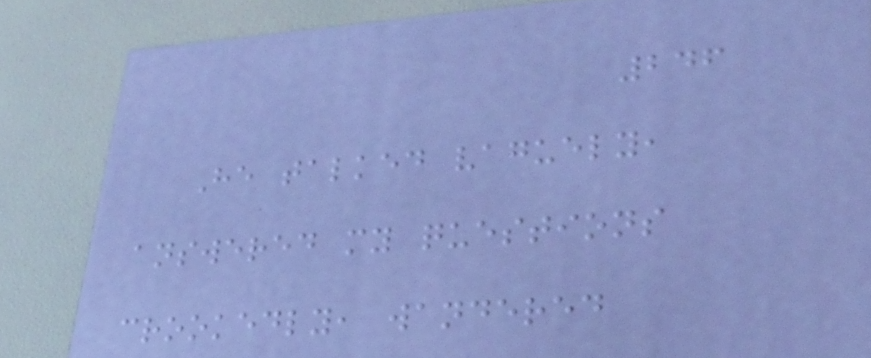246
He talked vaguely,
answered my questions
crookedly, wandered
